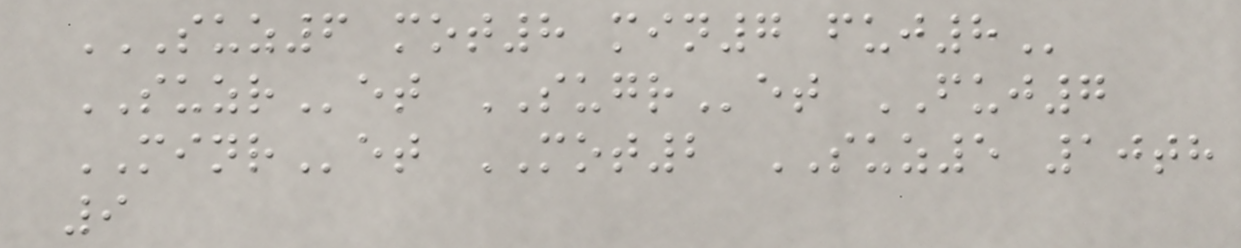SUZ6 MOT8 MIN7 FUJ8
SUZRet SUGRet FUJ7
MINRet MOT2 SUZ5 10th
9
